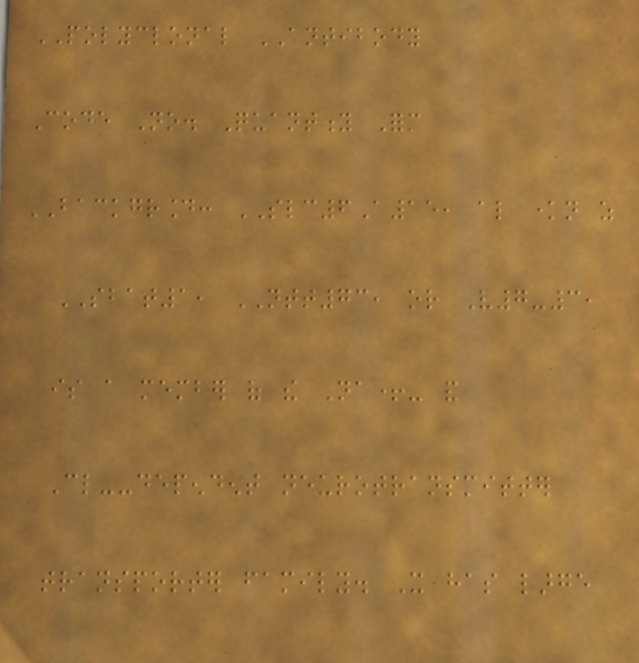POLYCLONAL ANTIBODY
Code No. Quantity Form
BACKGROUND: SLC6A15, also known as
SBAT1, NTT73, or V7-3,
is a member of the Na+- and
Cl--dependent neurotransmitter
transporter family. It has large
